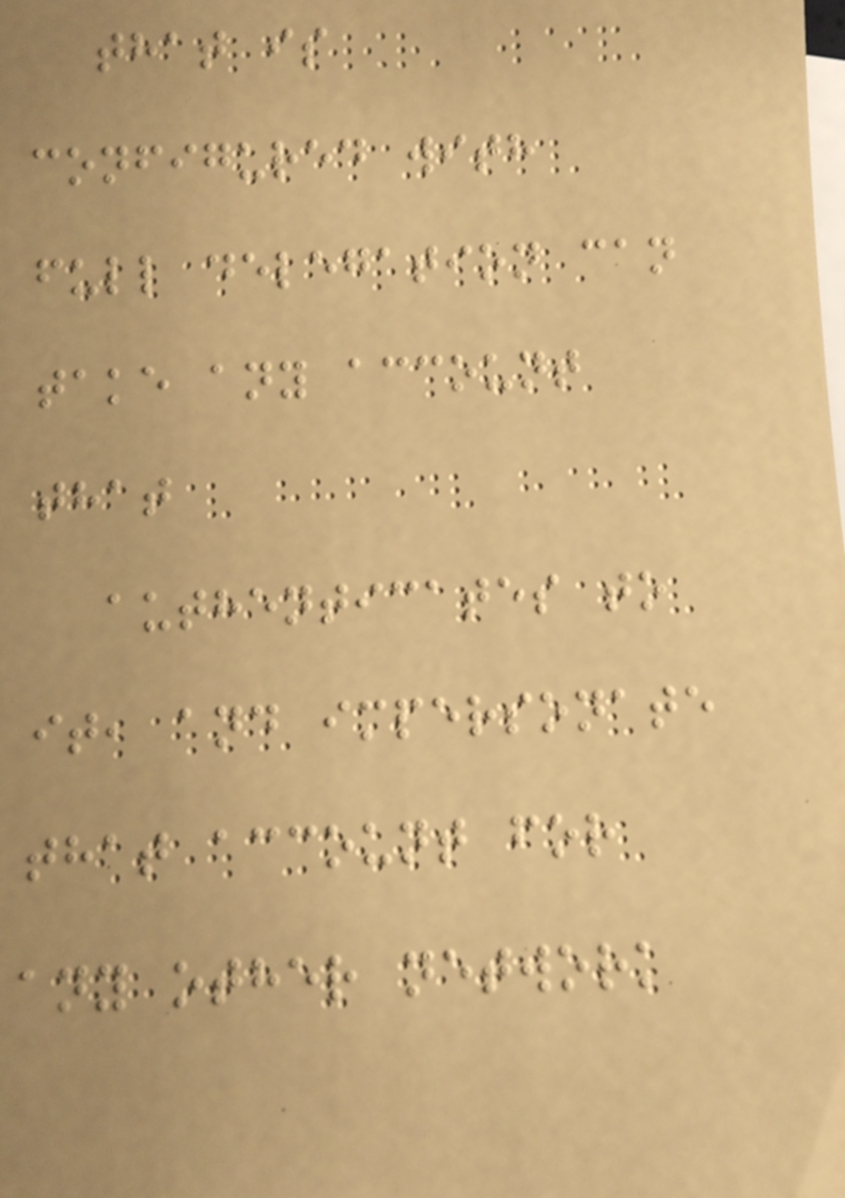that is
configured with
full delegation can
take any account
that
authenticates to
it, and impersonate
that account for
any other network
